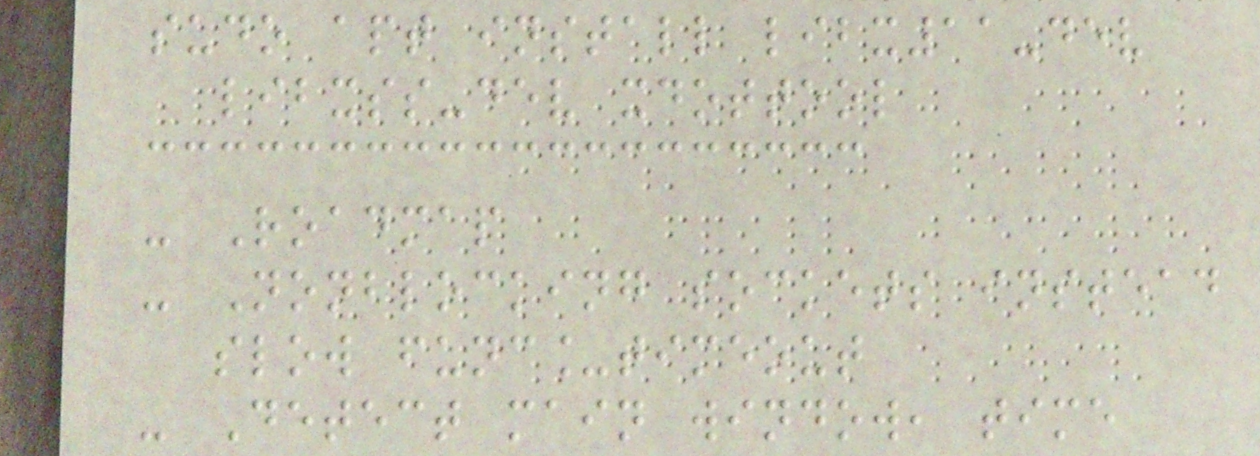sudo apt install libx11-dev
libxss-dev xdottool
- Roadmap
- Nonblocking sockets instead
slow func_timeout
- Detect main window, time
